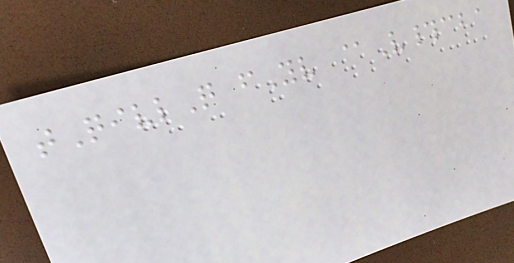tQivlQ fYv @V#cba
